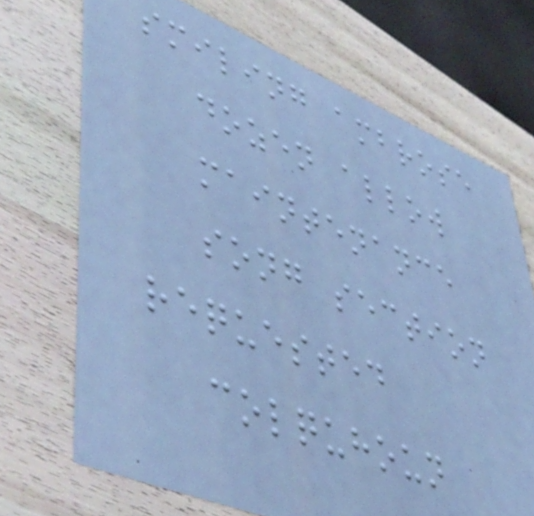smiling ambrose
dozen allow
maintenance
song section
requested
colquhoun
